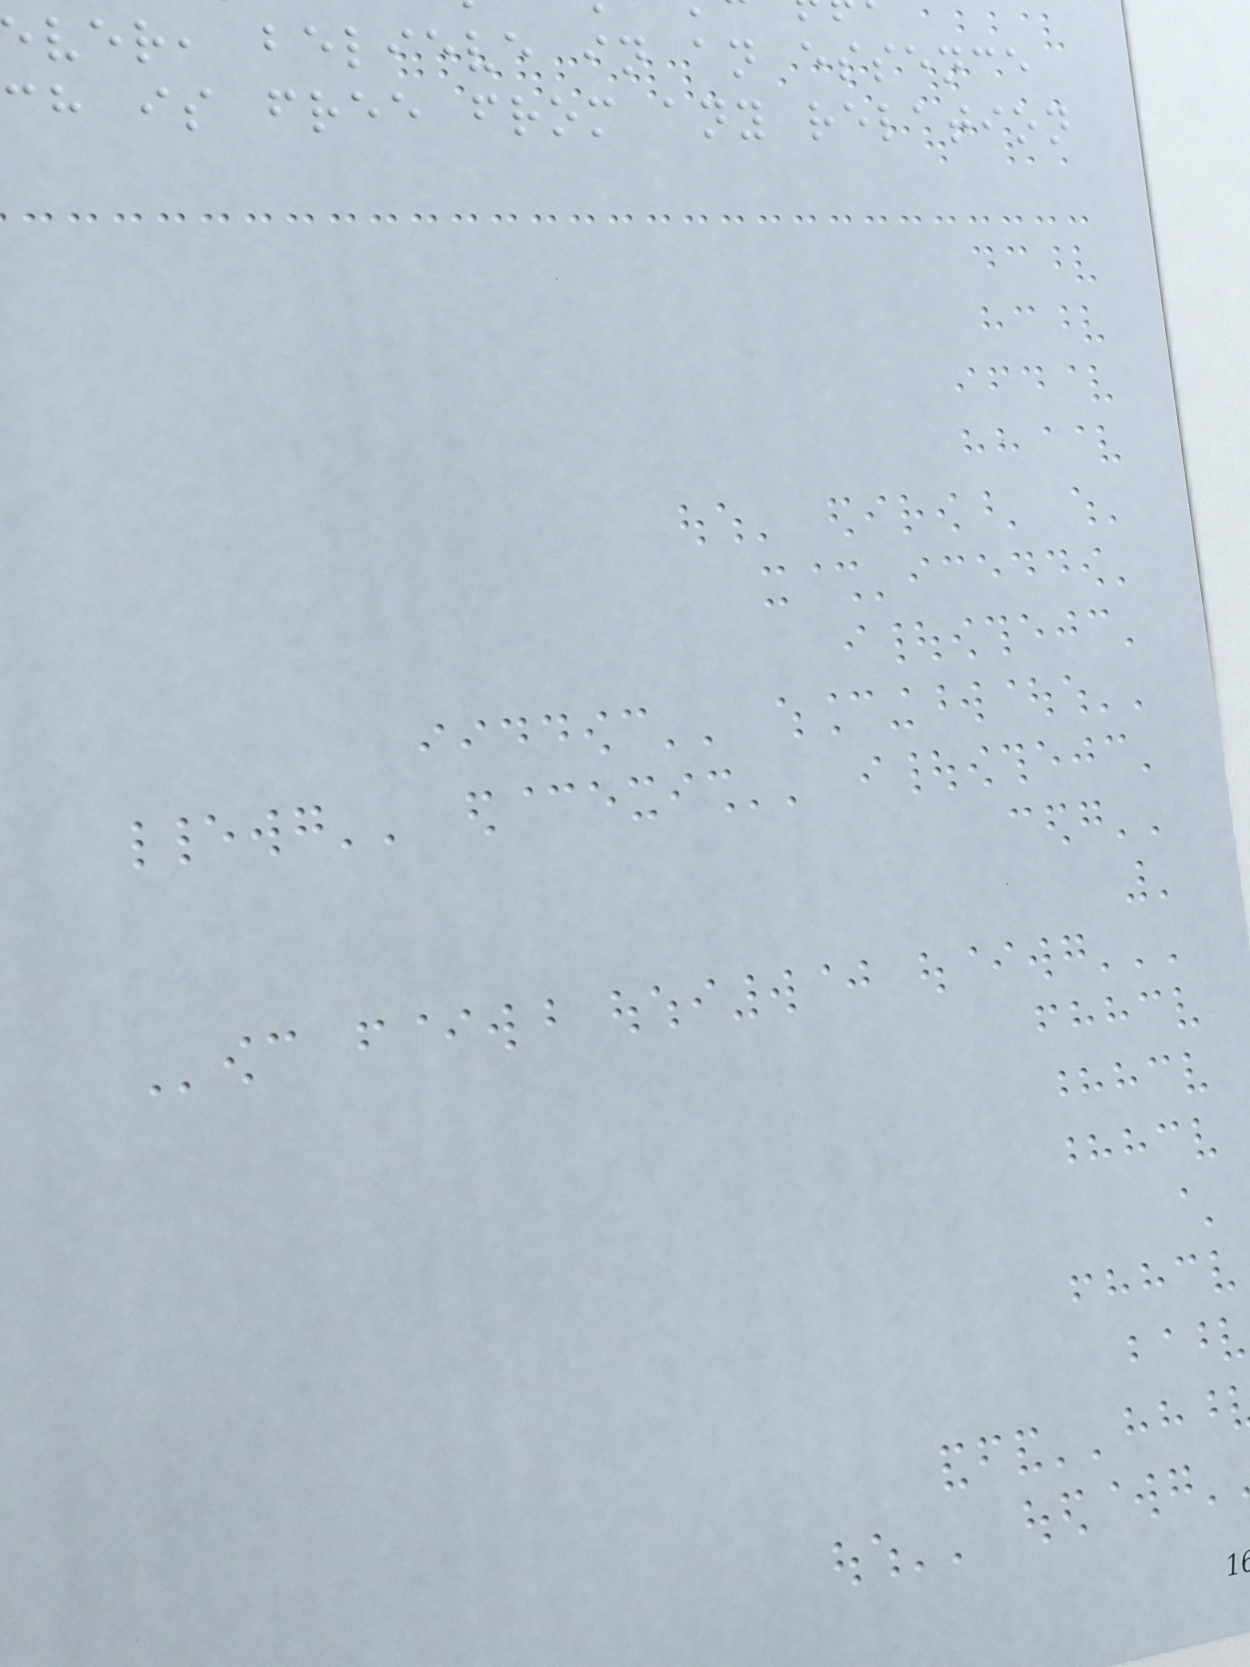ver, believe in an essence
ch is free from any relation
